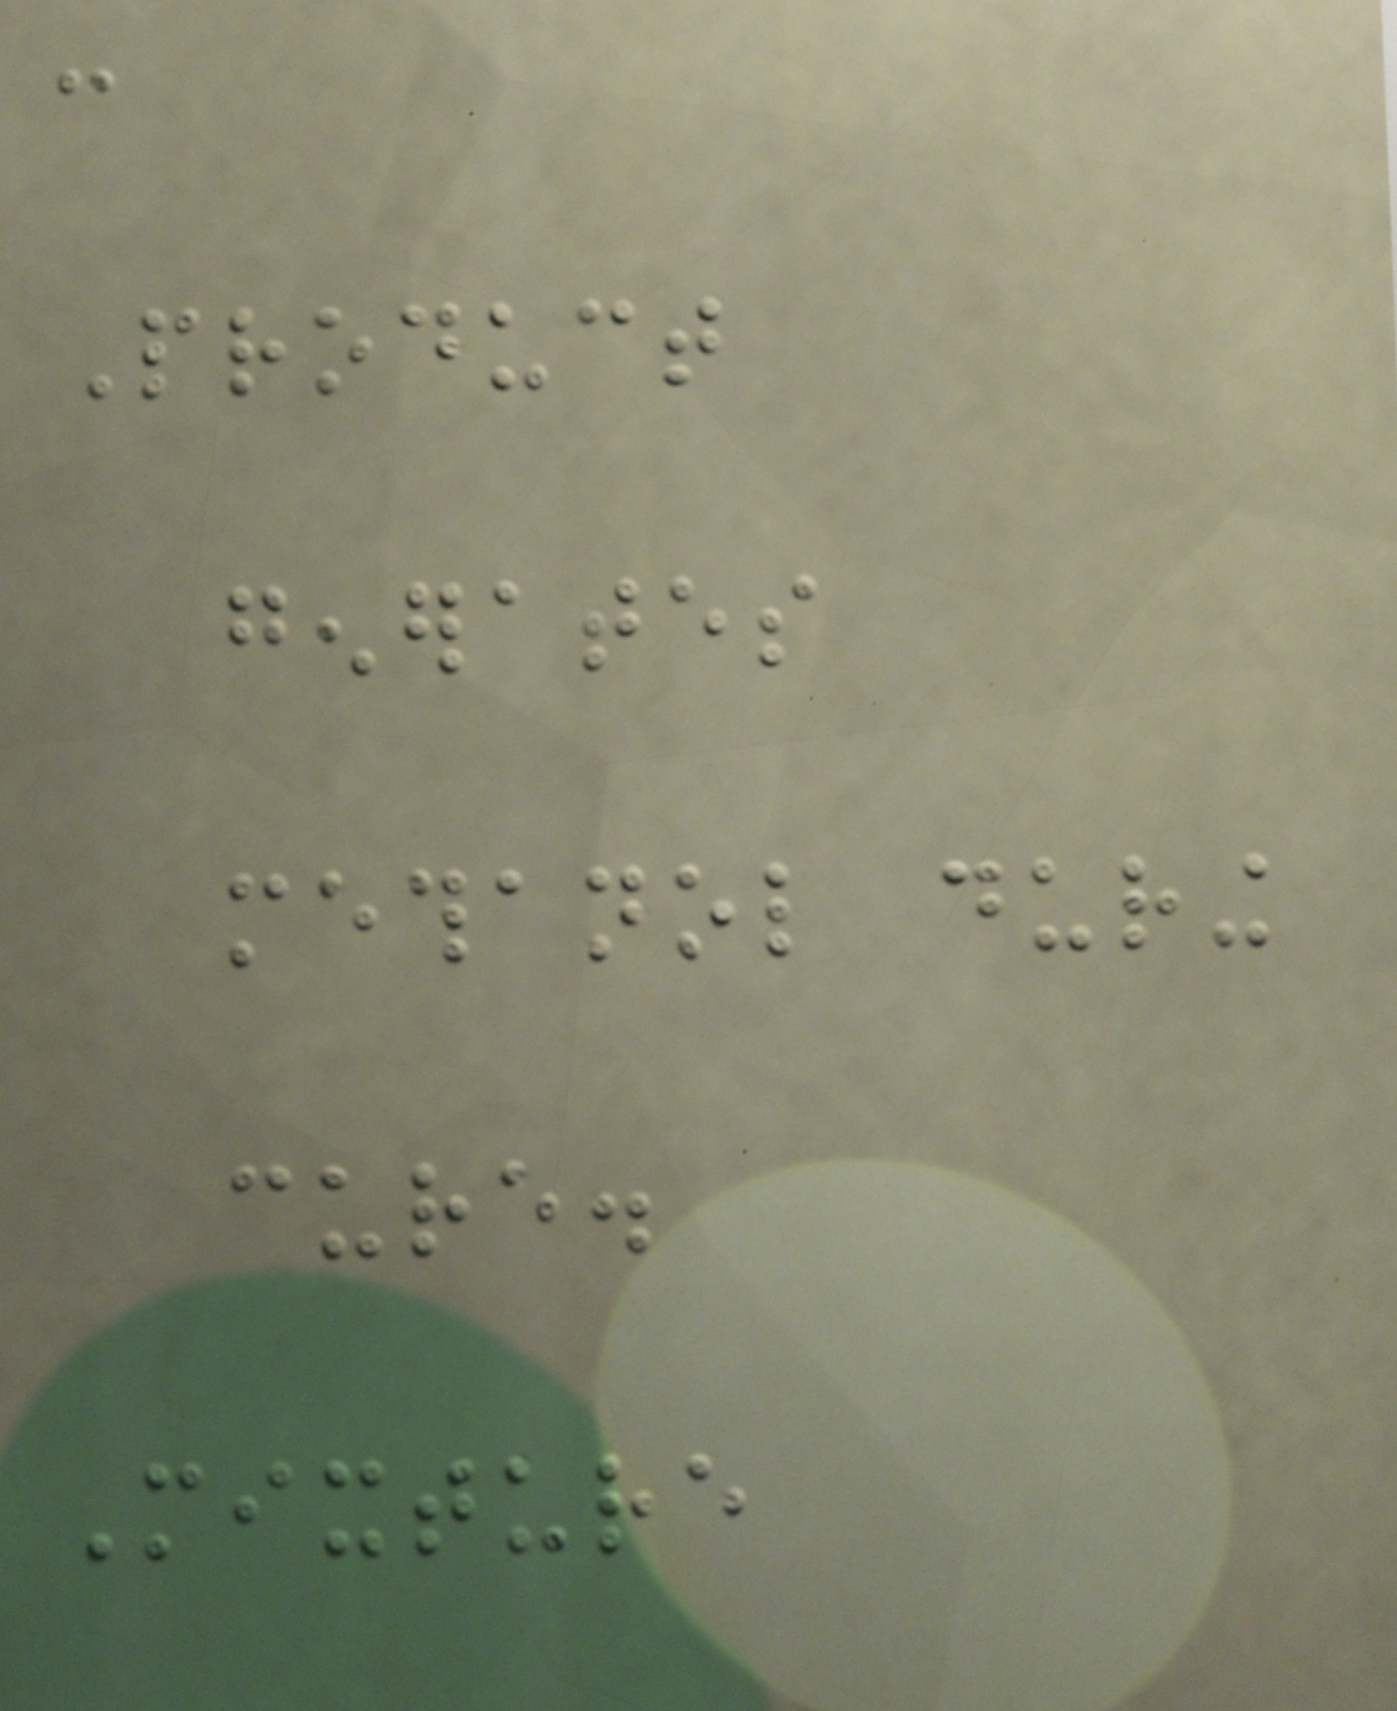:
Product
generates
methanol during
cure.
Mixture
